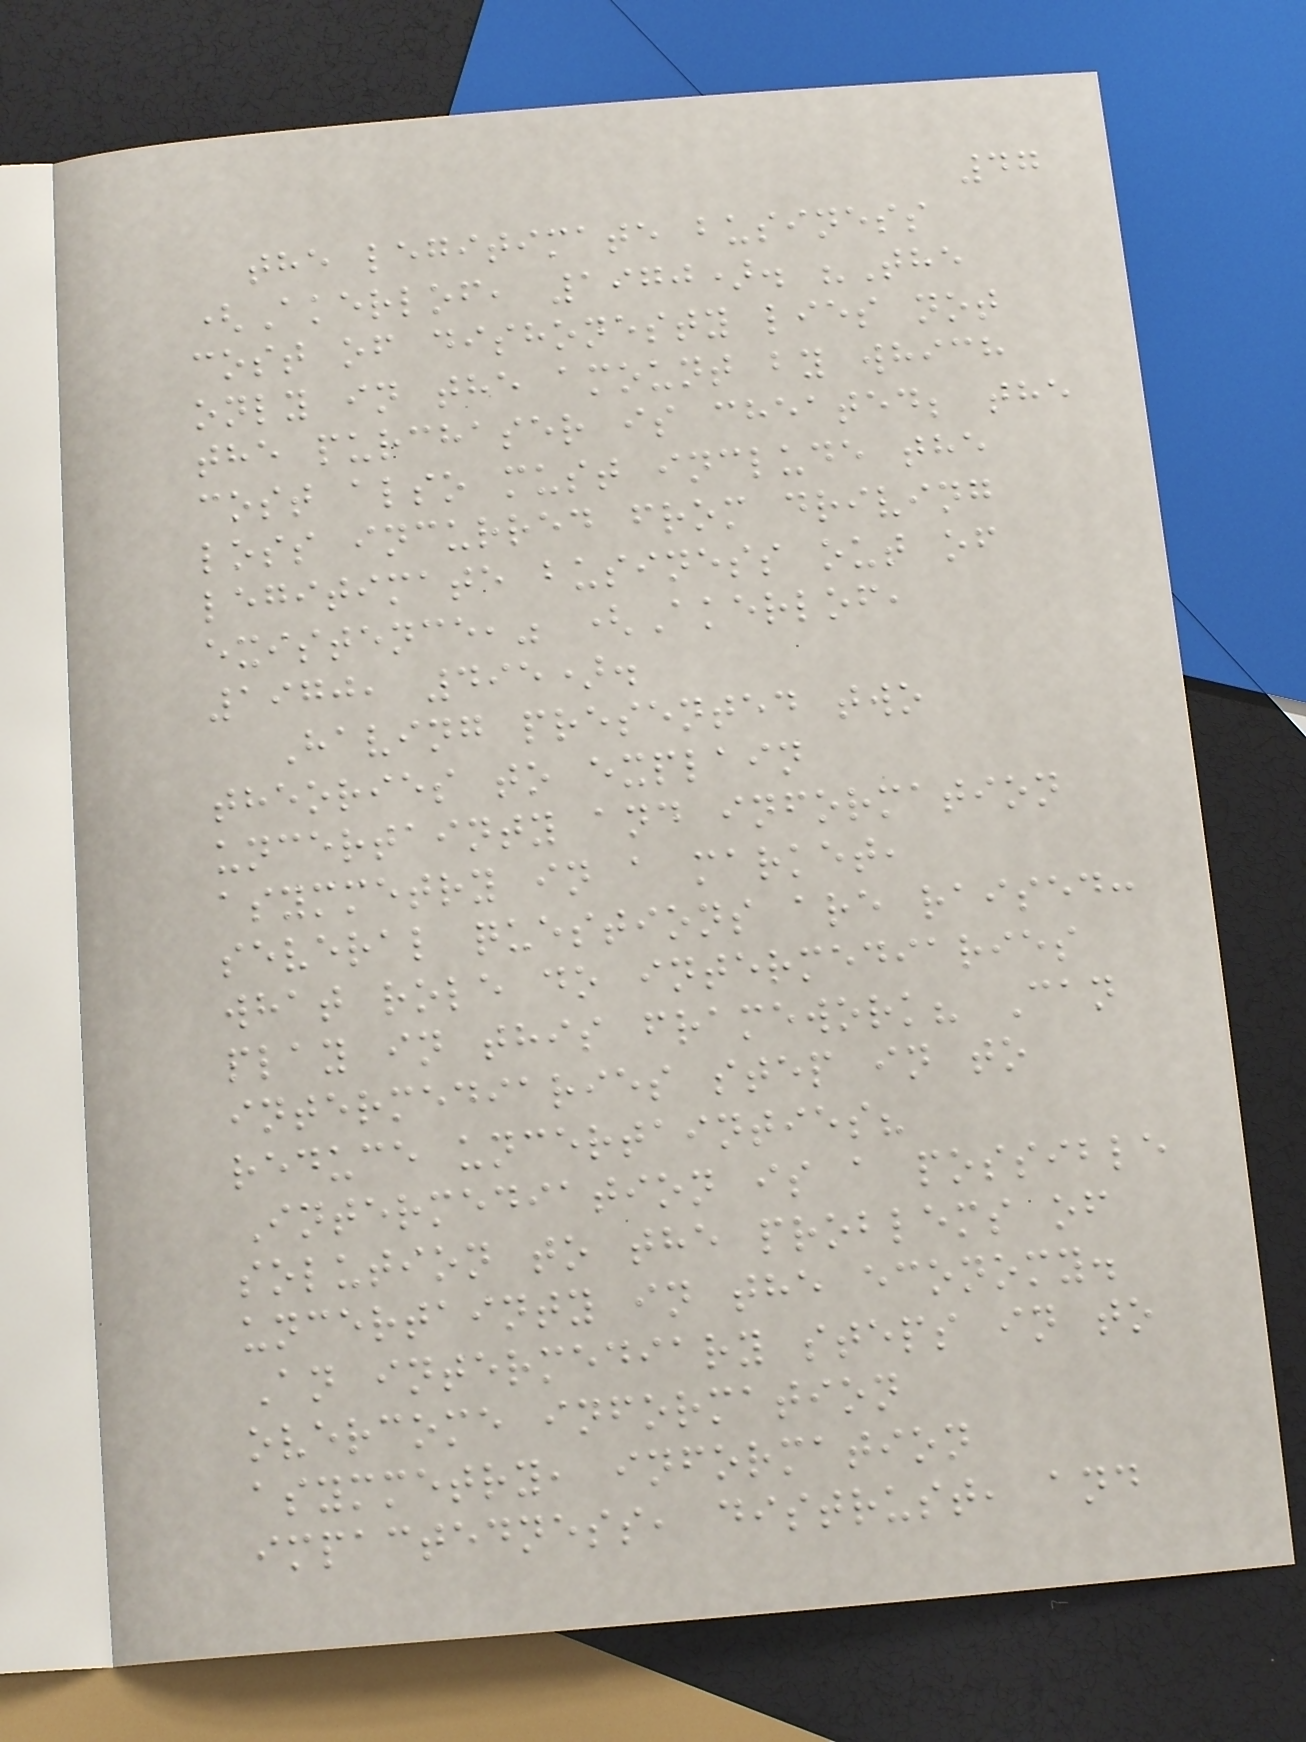47
the legitimate business
(Akerlof, 1970). "The
cost of dishonesty lies not
only in the amount by which
the purchaser is cheated; the
cost also must include the
loss incurred from driving
legitimate business out of
existence," (Akerlof,
1970, 495).
Having presented two
theories to explain
uncertainty and information
asymmetry in a market,
several questions are raised:
what role do intermediaries
play in this framework? Can
intermediaries step in to
reduce uncertainties?
Intermediation is a possible
solution to the problems of
uncertainty in the economy.
An intermediary steps in to
overcome information
asymmetry, information
impactedness, distrust, and
